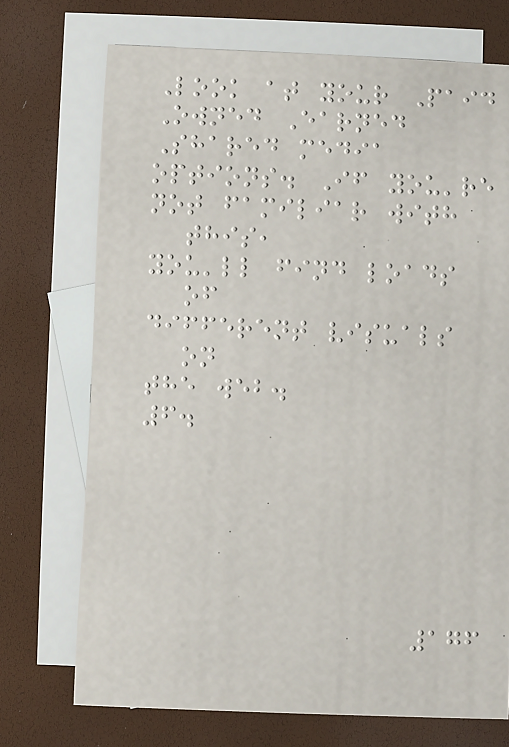Look at your Paid
Owned Earned
Shared media
options. If you're
not familiar with
this,
you'll find loads
of
different visuals
on
the web.
6.
176
